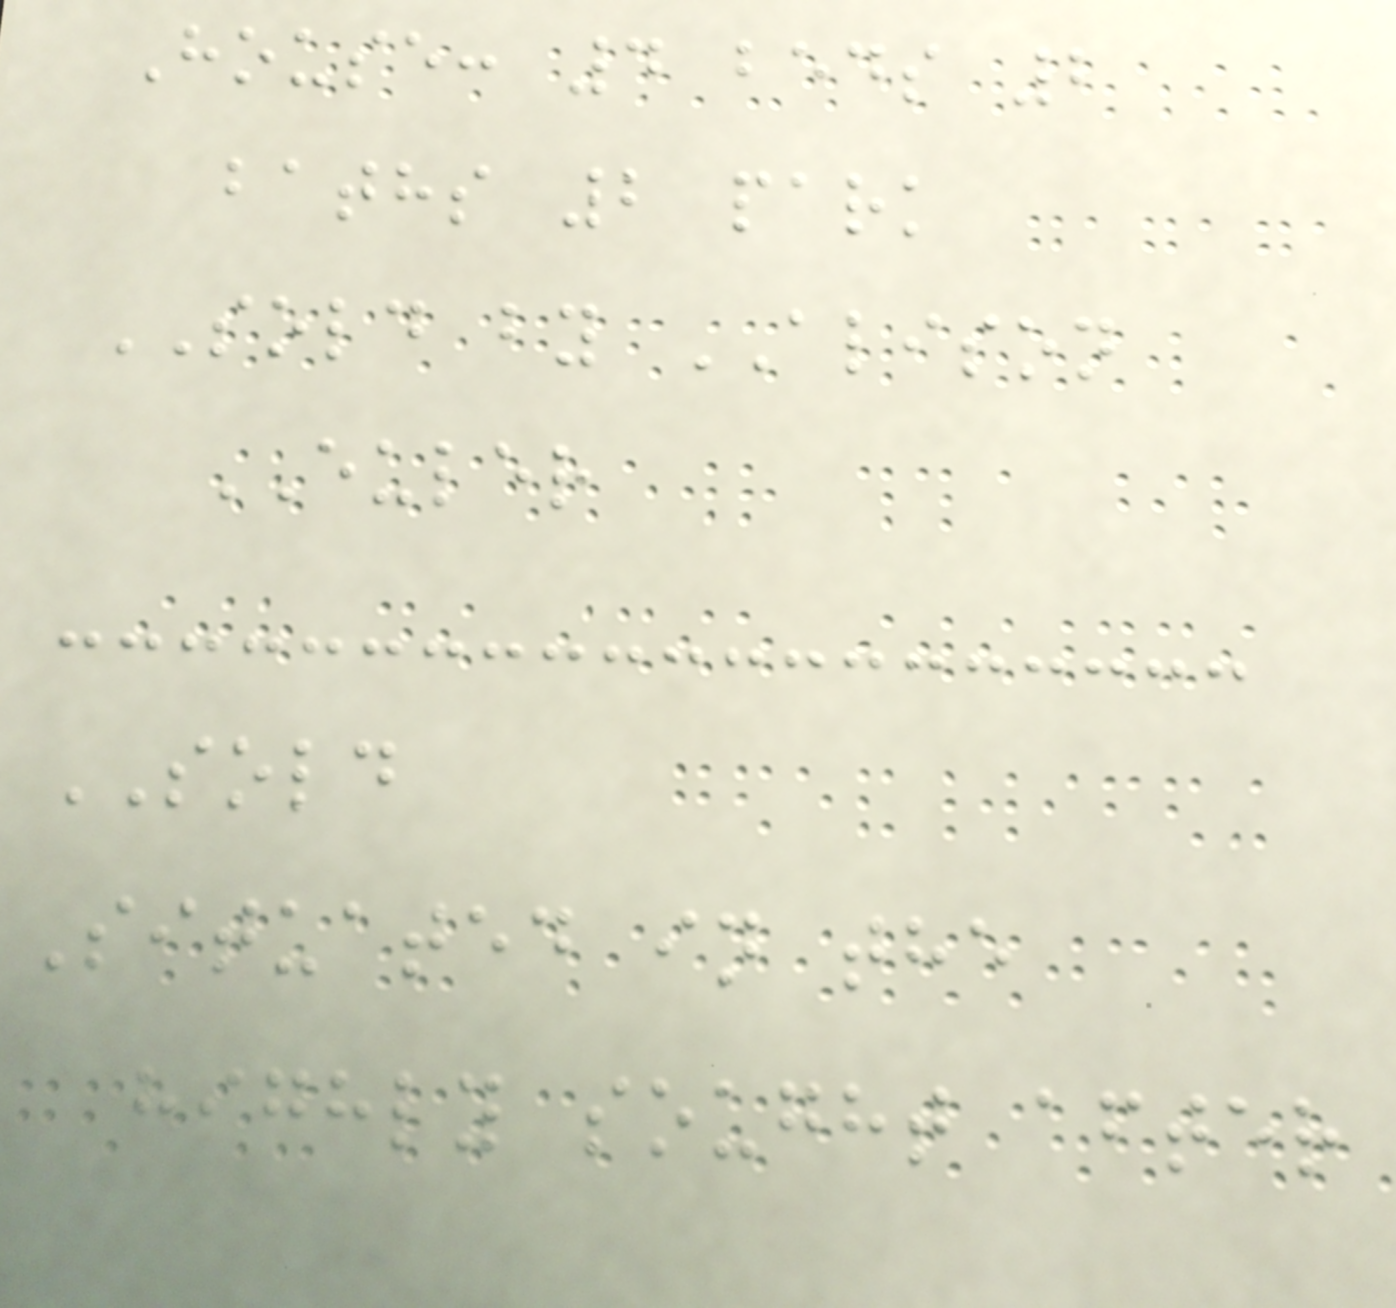House: 4 beds 2
baths 2 park
SOLD by ALISON
EULER
SOLD
Situated in the
highly sought after
